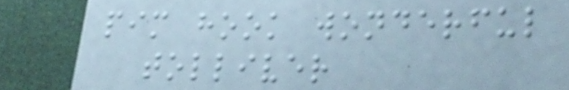pim hook wonderful
tolliver
